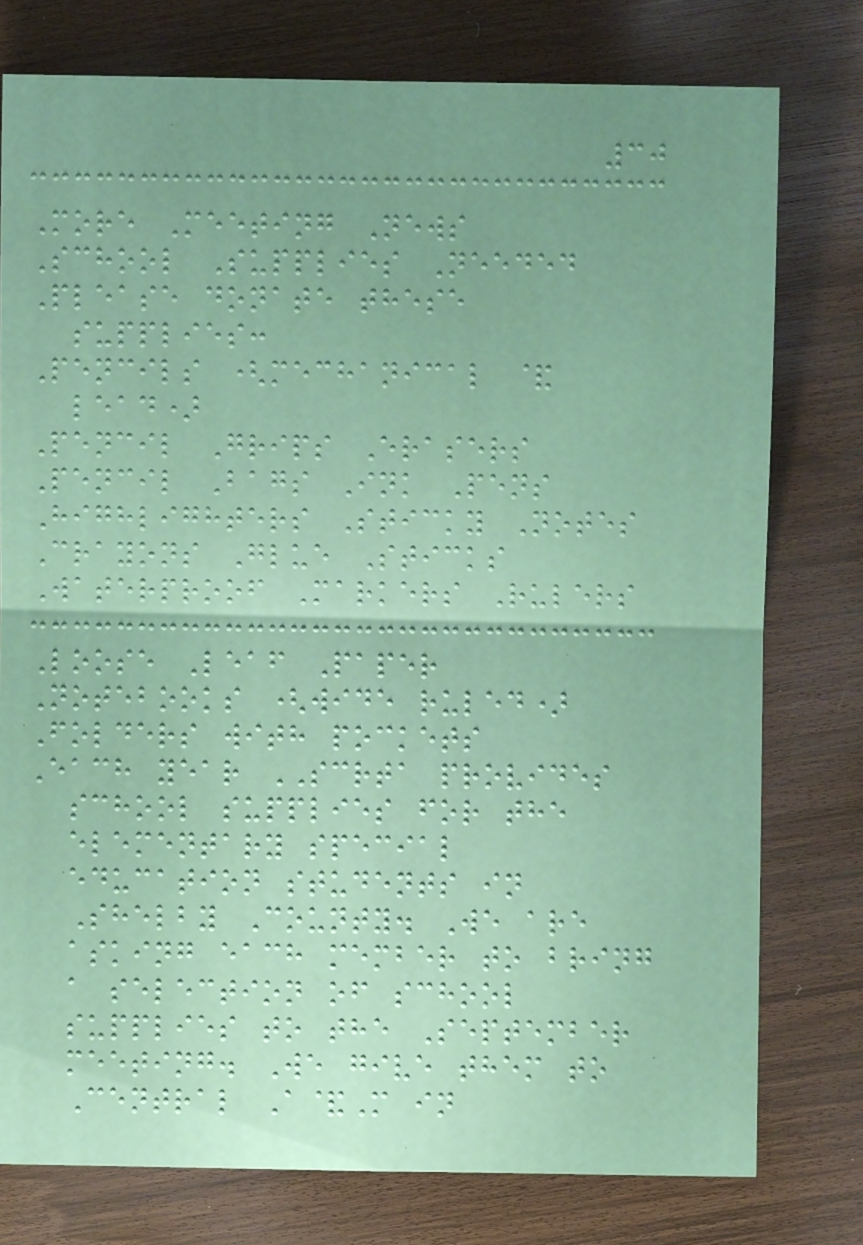30
More Meeting News
School Supplies Needed
Please donate these
supplies:
Pencils (mechanical &
lead)
Pencil Grips Erasers
Pencil Bags Ink Pens
Highlighters Sticky Notes
Crayons Glue Sticks
Waterproof Markers Rulers
Loose Leaf Paper
Notebooks (wide ruled)
Folders with pockets
Each year SCRTA provides
school supplies for the
elementary special
education students in
Shelby County. We are
asking each member to bring
a selection of school
supplies to the September
meeting. We give them to
Central A&M in
